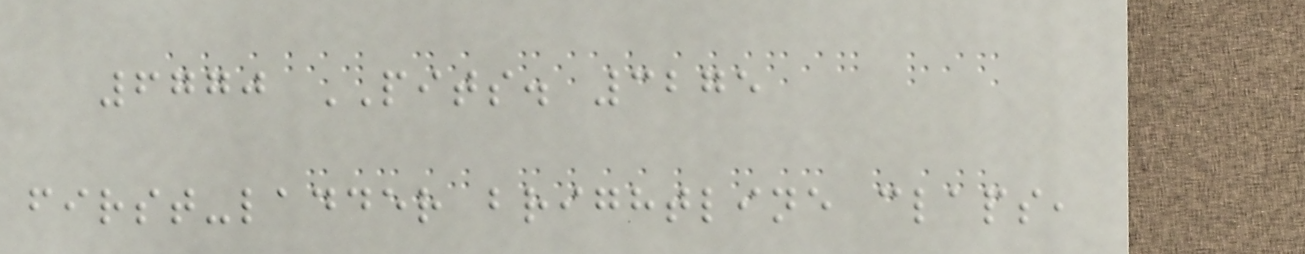6770 PITS. 3275
first-ladder brightline claps,
